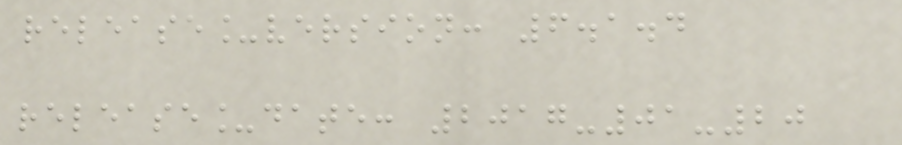release_version: 6.1.4
release_date: 2017-01-20
